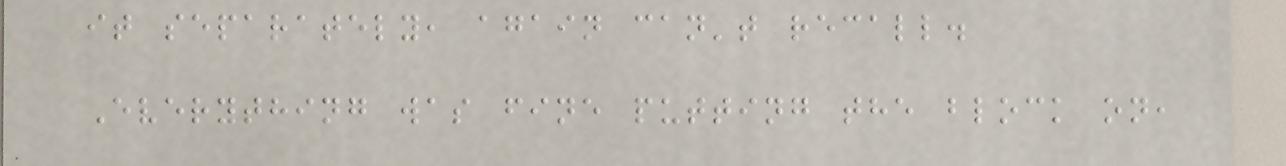it separately, again can't recall.
Everything was fine putting the block on,
